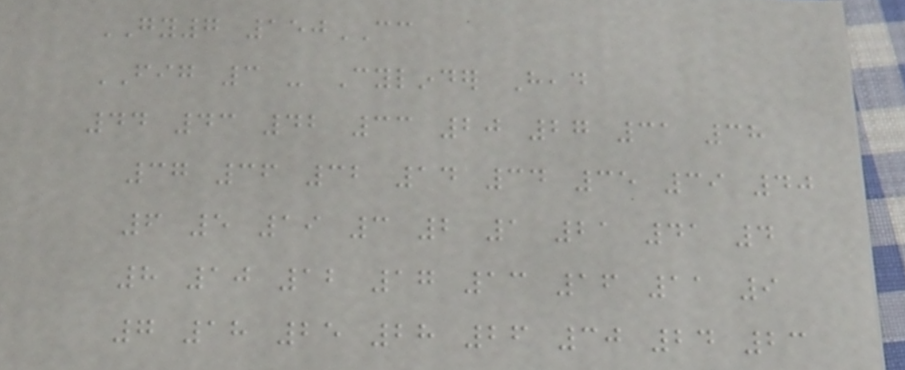GY7 150CC
FIG 3 - Cylinder Head
44 43 42 33 20 27 31 38
37 36 32 14 34 35 39 40
6 5 19 3 2 1 21 41 4
8 10 12 17 13 16 11 9
7 18 25 28 26 30 24 23
